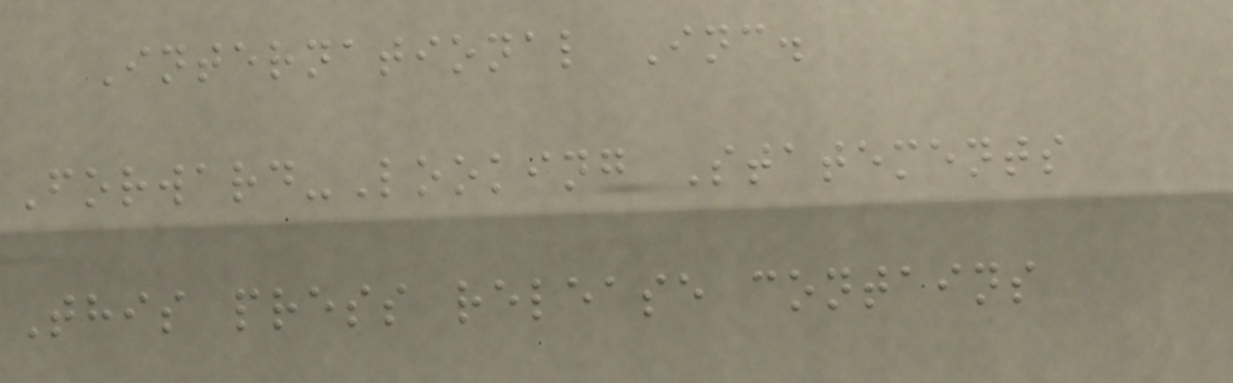International Inc.
Forward-Looking Statements
This press release contains
